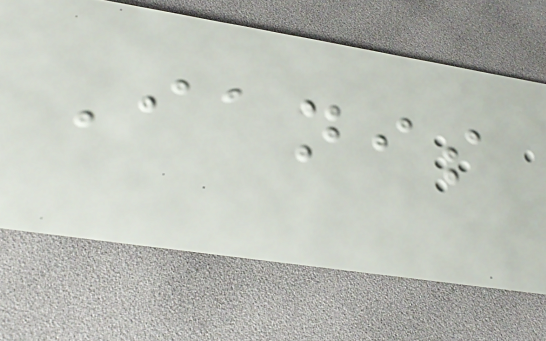Ianis
